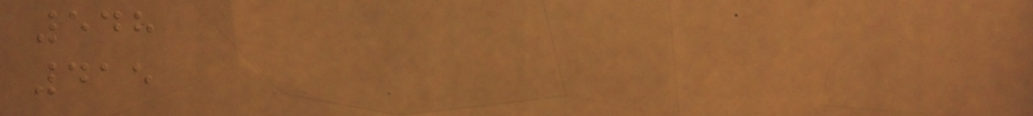548
415
